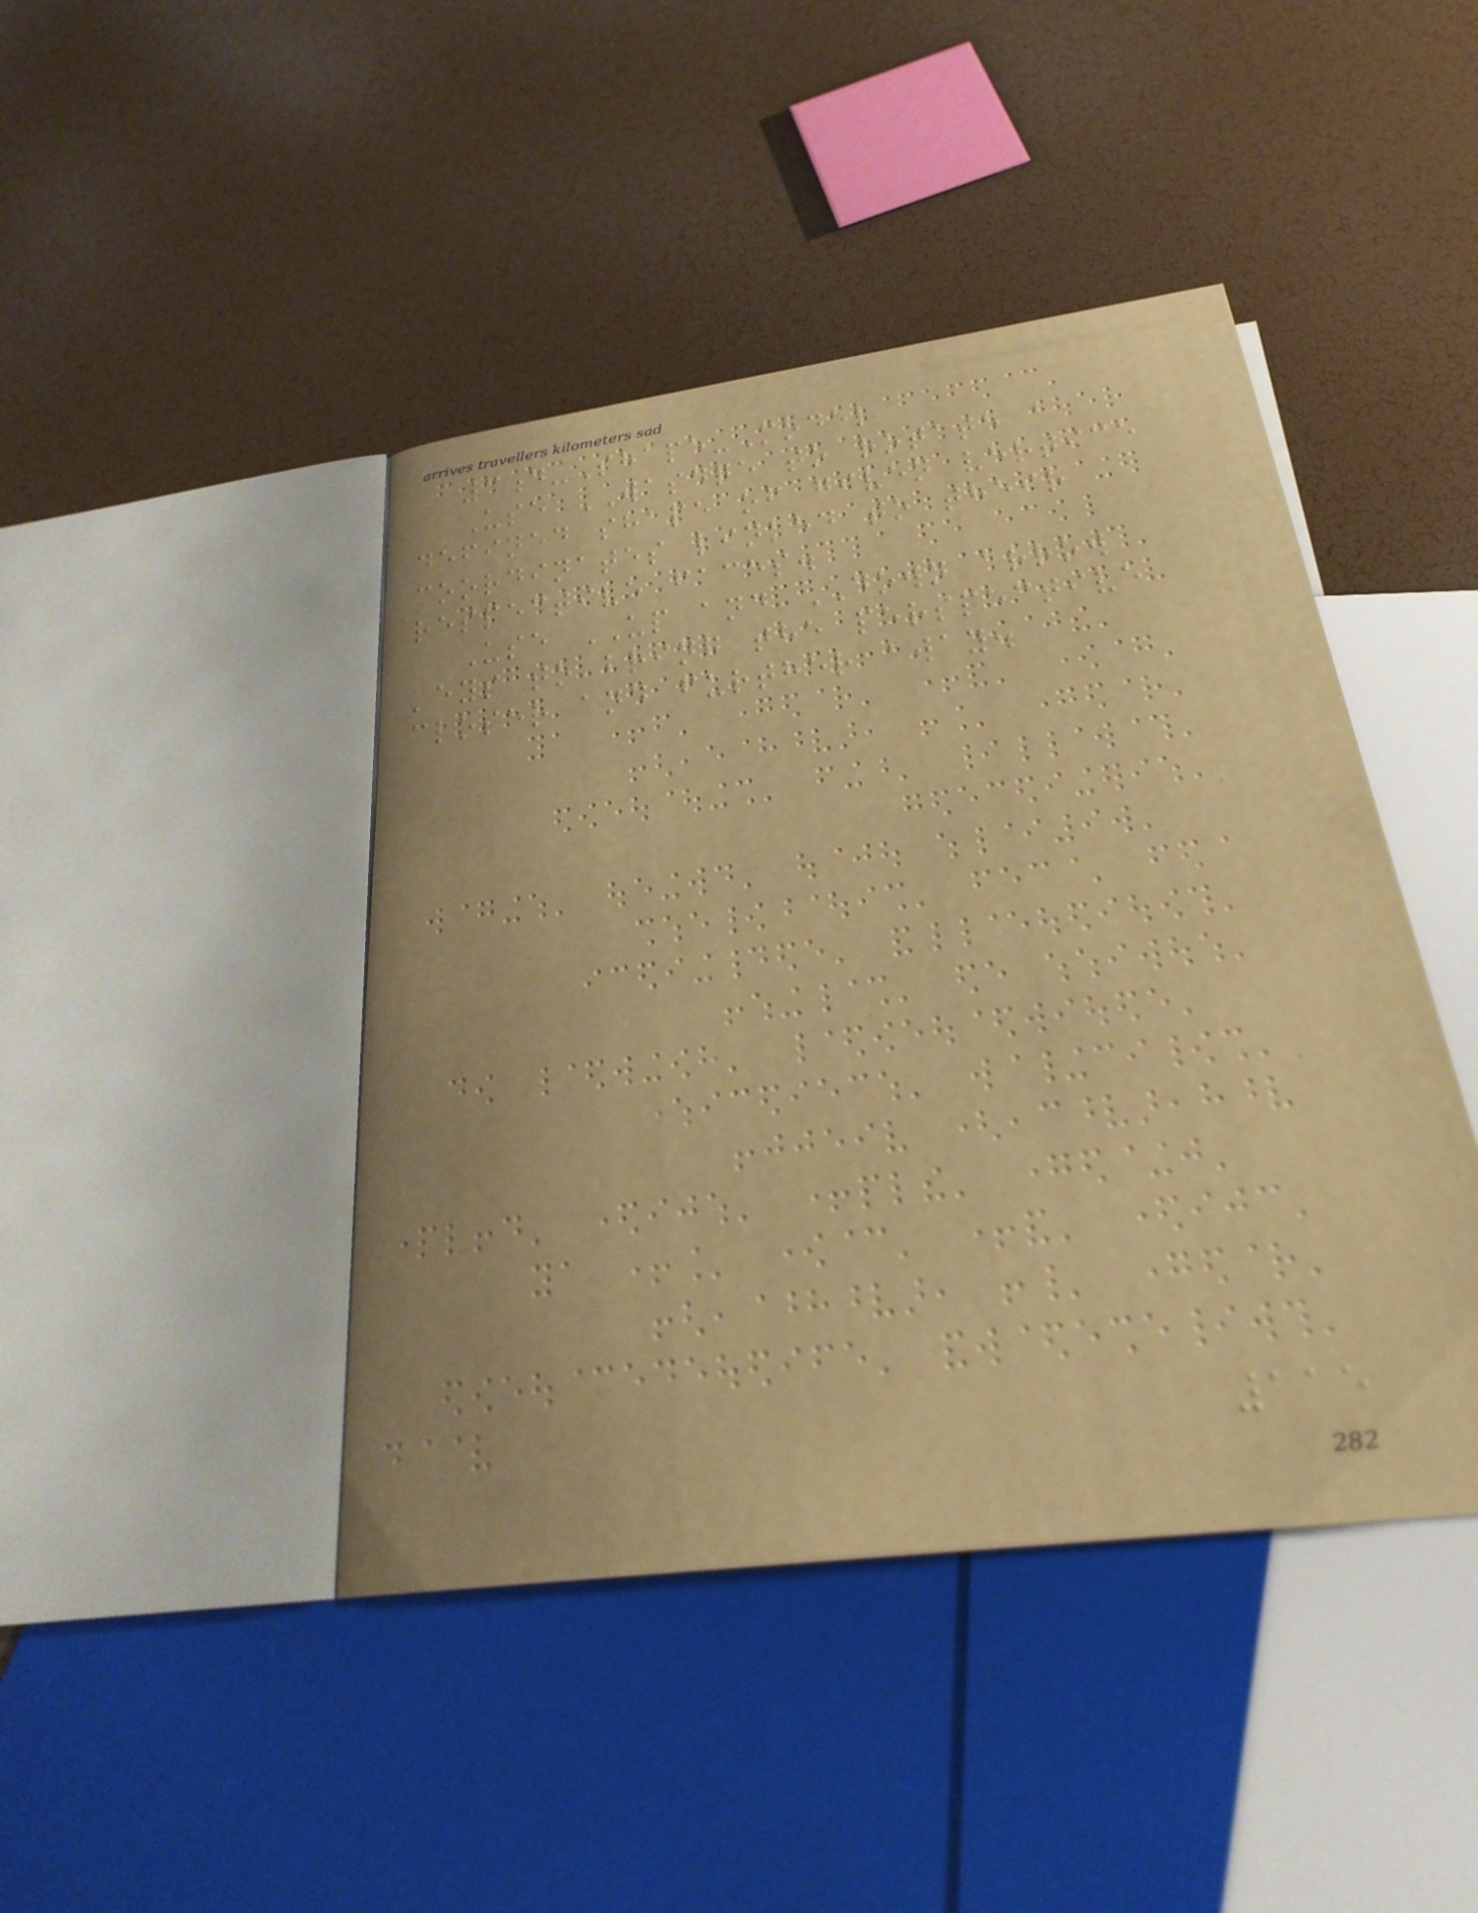3d-Shape-Model
Use WASDQE to rotate a
defined shape of given vertice
coordinates linked to their
respective faces.
Use UP and DOWN arrow
keys to bring the perspective
closer and further away.
115
